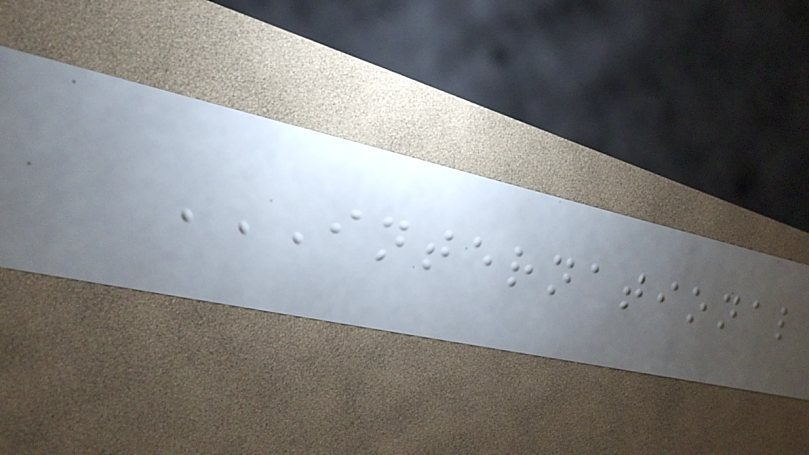INTERNATIONAL
